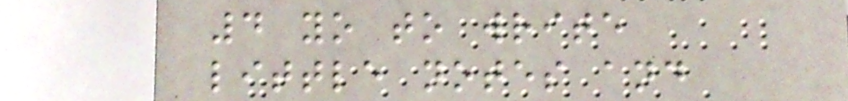4 yo to write
little notes and
